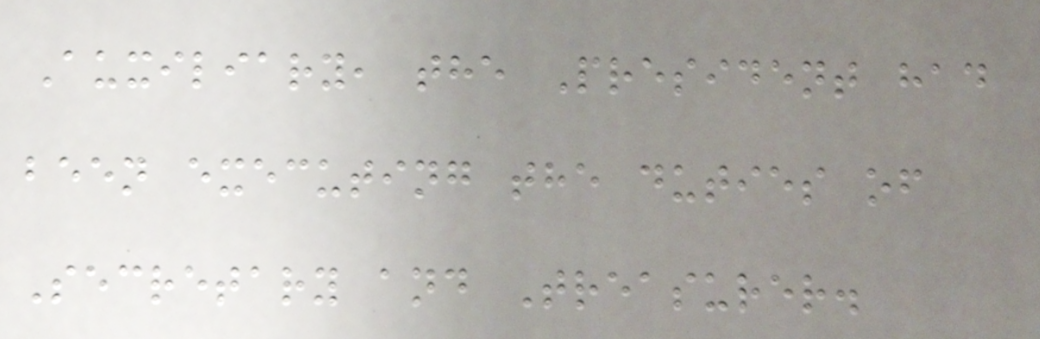Auxiliary, the President had
been executing the duties of
Secretary and Treasurer.
